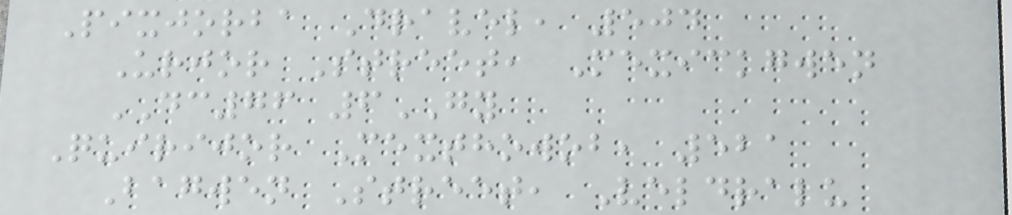Pixjorba Dravel, 504
Urjor Street, Mexickgwen
DC76 6GY
Quirijor Mexthowob, 521
Bagwen Street, Veldralu
